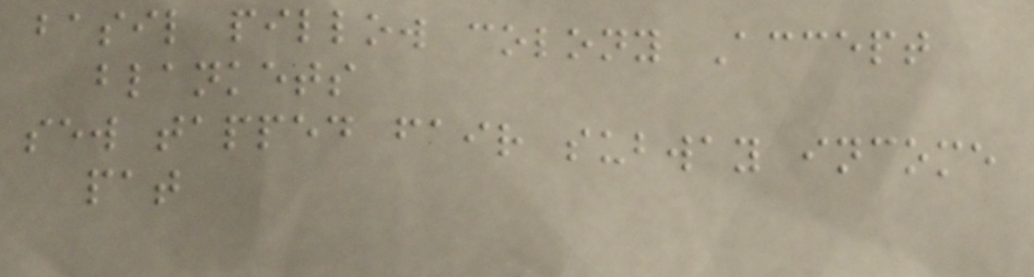basil pillow colony Accept
blankets
sew tapped fair subway income
pat
